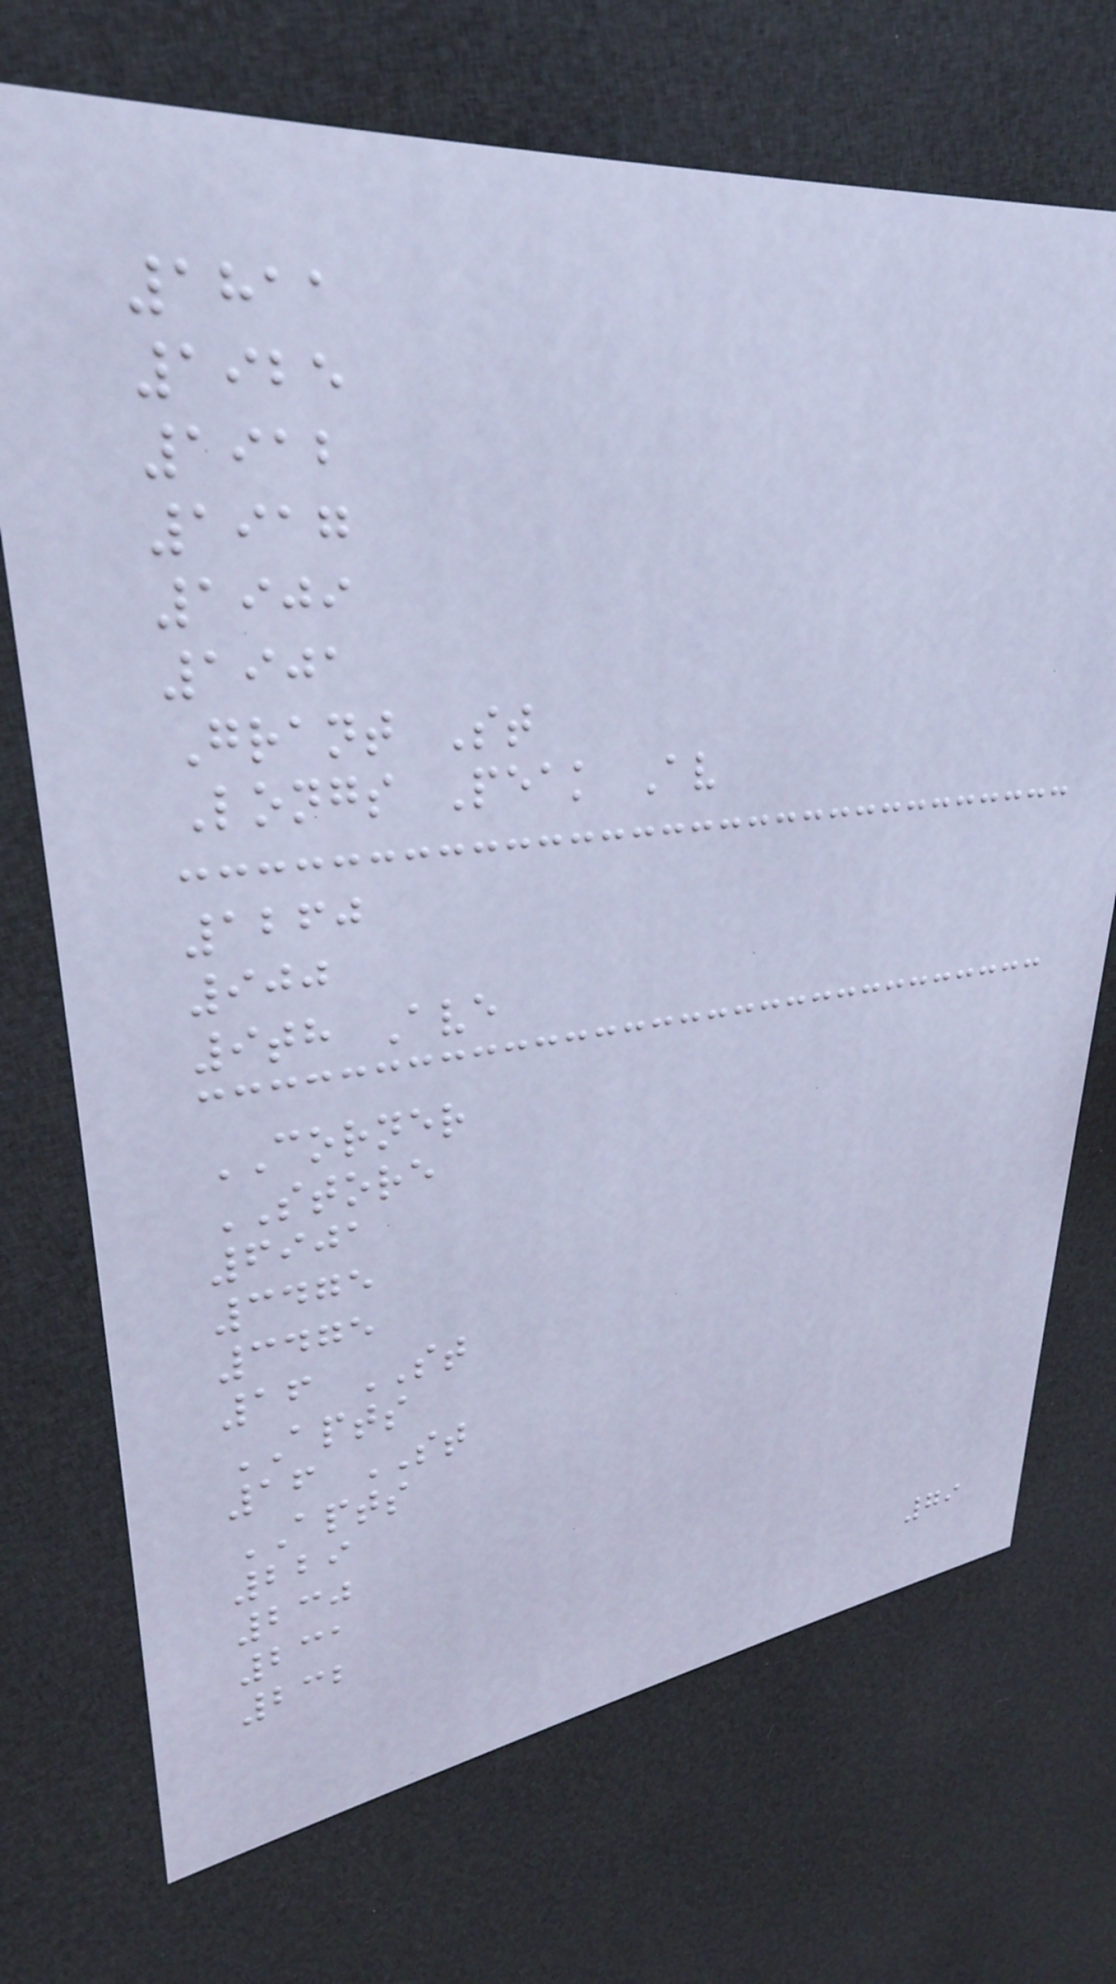1811
1925
1912
1917
1909
1901
Grant St
Longs Peak Av
1260
900
9th Ave
CORNER
STORE
6901
3475
3475
16 ST
APTS
16 ST
APTS
229
230
231
232
79
